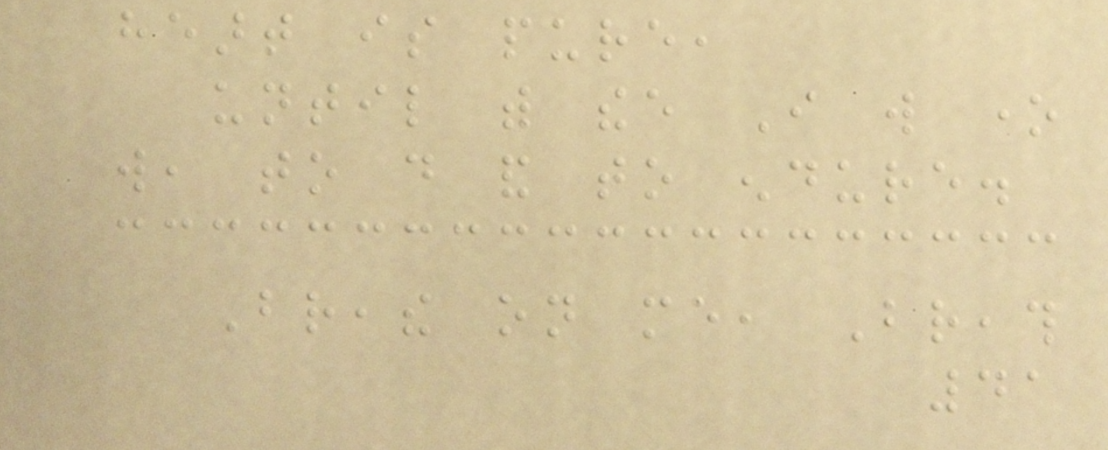heart is pure,
until with thee I will one
will, to do and to endure.
Breathe on me, Breath
41
